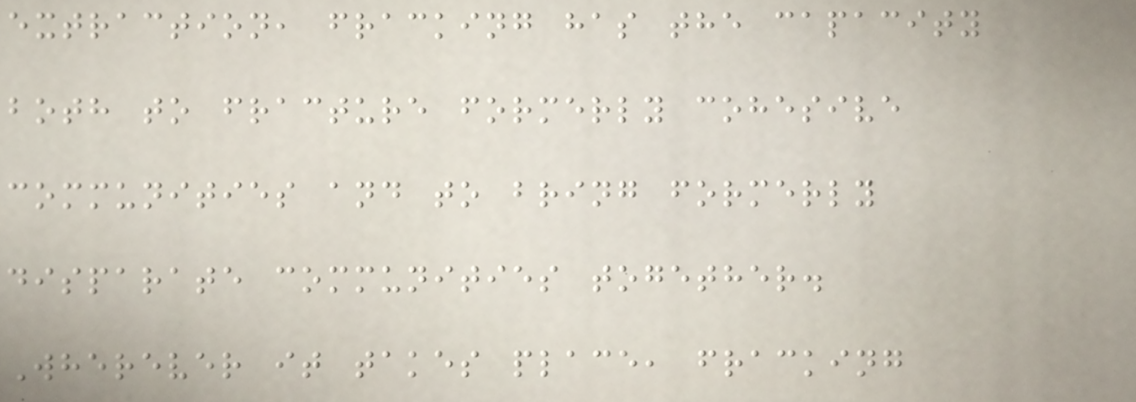extraction, fracking has the capacity
both to fracture formerly cohesive
communities and to bring formerly
disparate communities together.
Wherever it takes place, fracking
